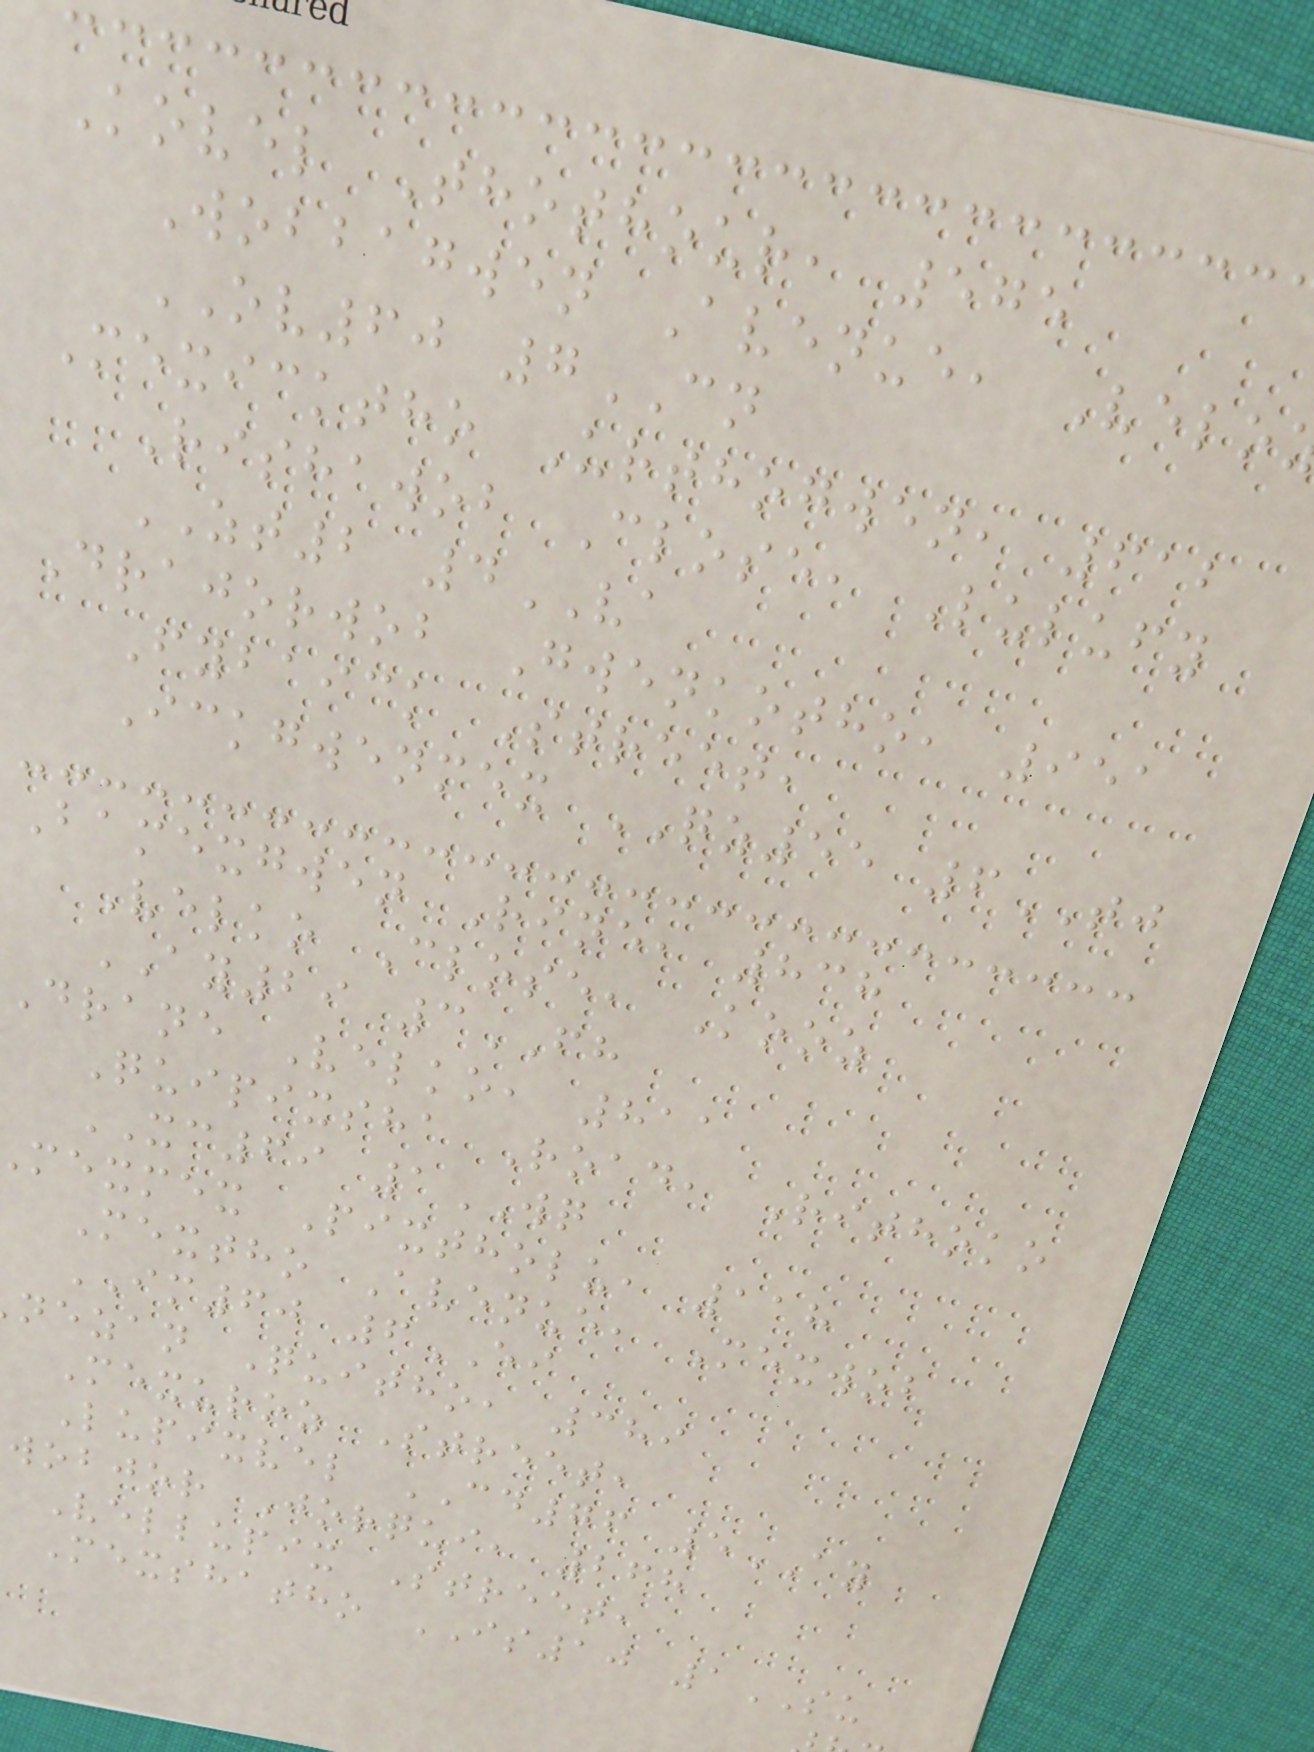Kovel Thothour, 575
Wobbagwen Avenue, Velo
OV60 7CN
Mexicktho Urthogwen, 612
Rishawob Close, Lulufy
ZT2 4VA
Drajorwob Gwenkotho, 951
Fybaick Street,
Ickgwenmex QZ55 6TJ
Bamexgwen Rine, 838
Velko Close, Kooz
AY29 3FH
Drane Velko, 811
Quipixsha Road, Rithoko
XC69 1WQ
mexmex Pixtholu, 118
Mextho Avenue, Mexwob
IM60 6EI
nezan Quitho, 389
Mexuroz Street,
Lupixvel CD76 5AY
wobjor Jorqui, 268
Vellupix Street,
Mexshatho IS10 1SU
